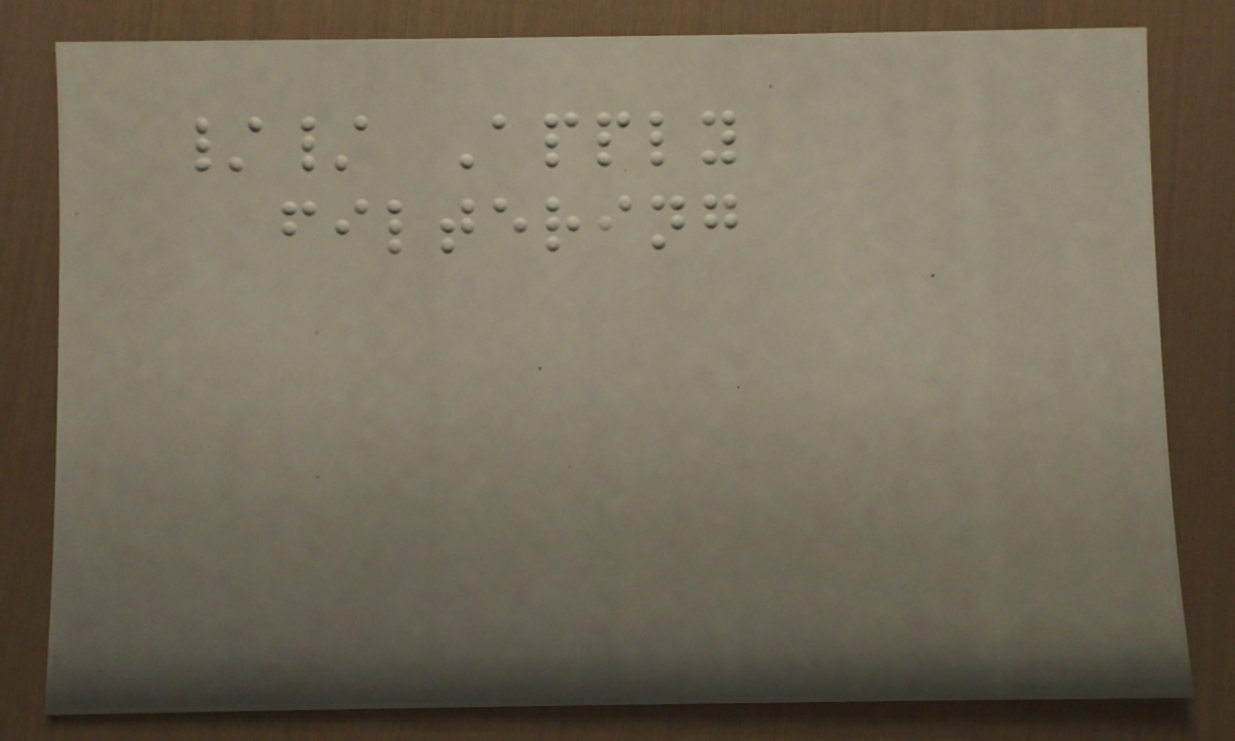// Apply
filtering
